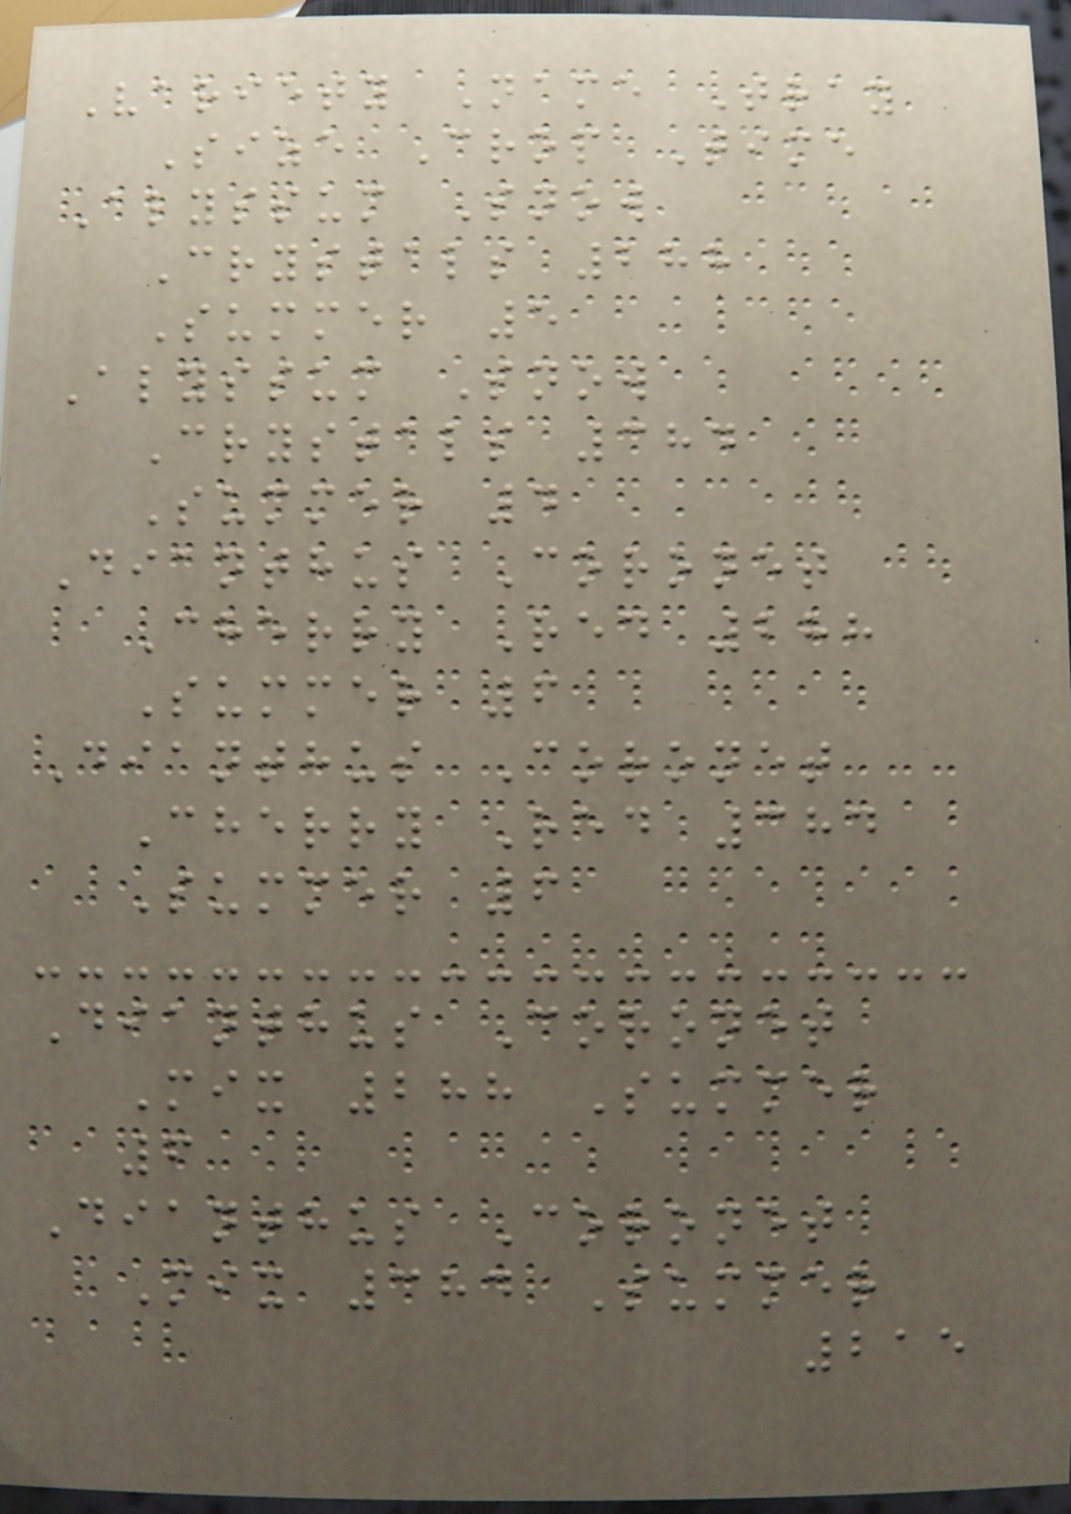Variety Name Tray
Size Crop Time
Alyssum Snow
Crystals 288
Summer 5
Alyssum Snow
Crystals 384
Summer 4
Dianthus Coronet
Cherry Red 288
Summer 6
Dianthus Coronet
Cherry Red 384
Summer 6
Dianthus Coronet
Mix 288 Summer
6
Dianthus Coronet
Mix 384 Summer
215
